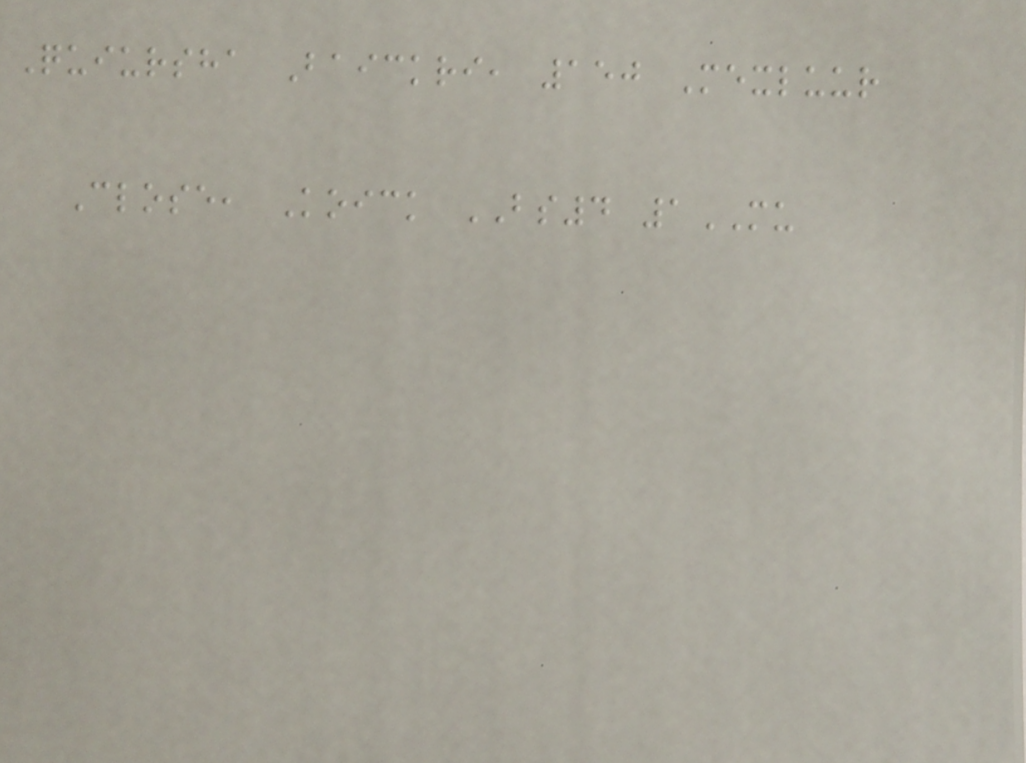Quiursha Baickri, 150 Mexluur
Close, Koick BS4 1MU
